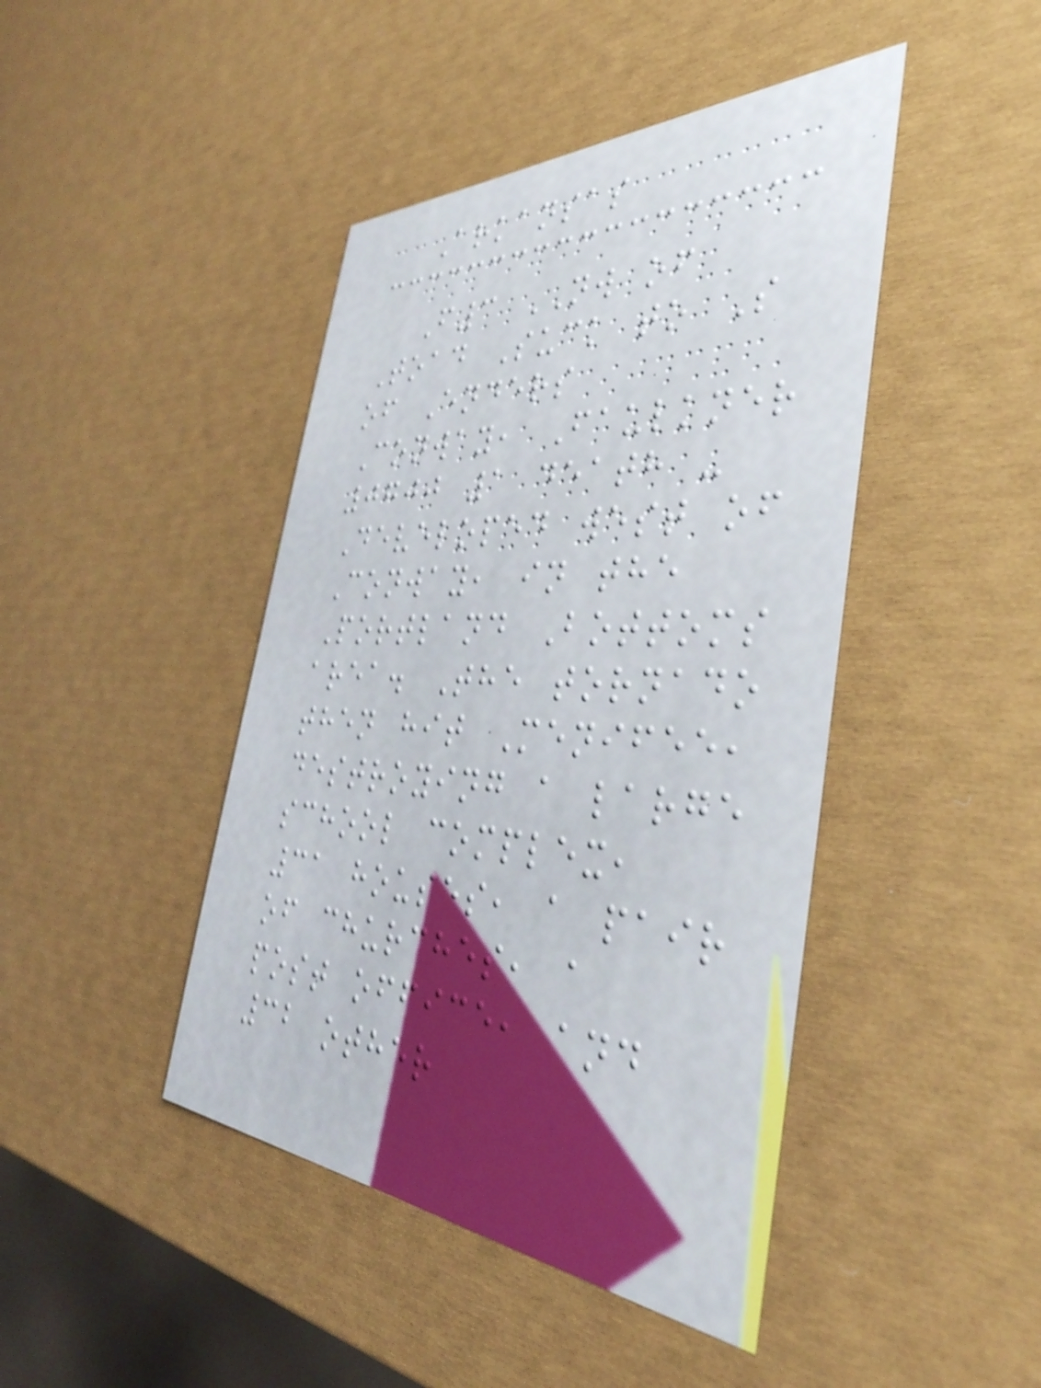Arkansas
F3 NW of
Toad Suck to S
of Enders
Conway, Faulkner
0700 1 death -
Developed west of
Conway, in the
Portland Bottoms
area. The tornado
then hit Menifee,
destroying a large
school complex,
31 houses, a pair
of churches, a
post office, and
32 other
